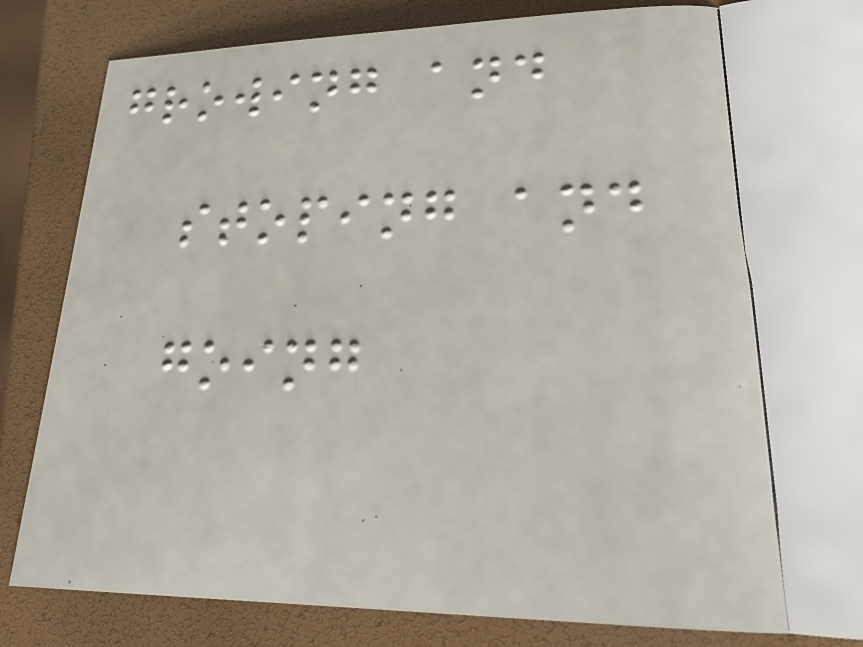growing and
stoping and
going
